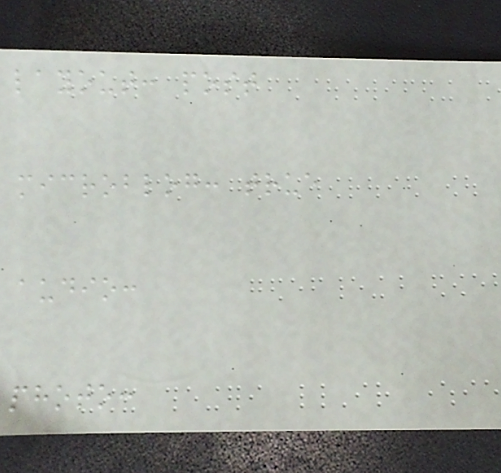layout: post
microblog: true
audio:
photo:
